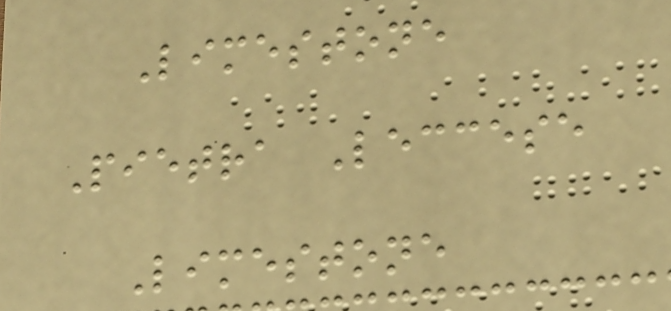Limestone
Pietra Leccese
Limestone
